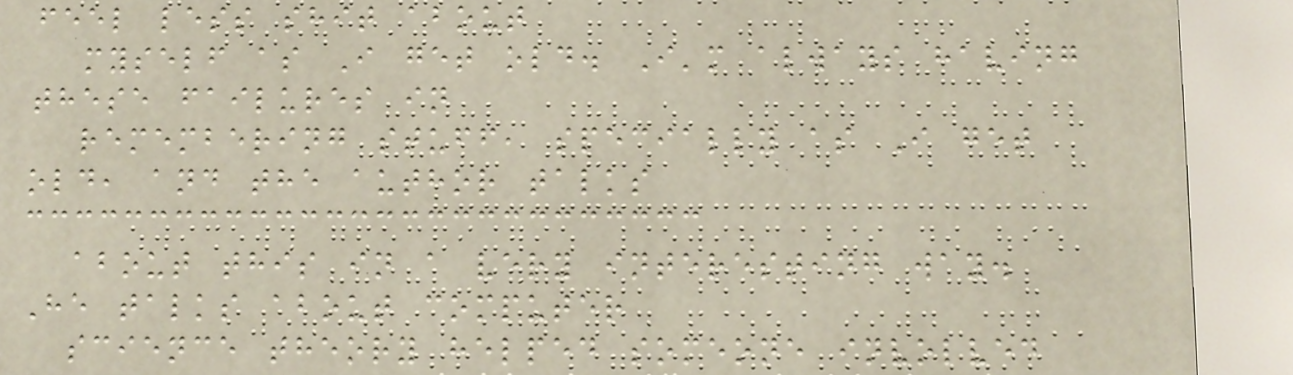feel less shit about
myself as I get old. I'm always having
these failures in
remembering stuff, specially as I get
old, and the author talks
about this in a very interesting way.
He talks about computer
science theory helped someone involved
